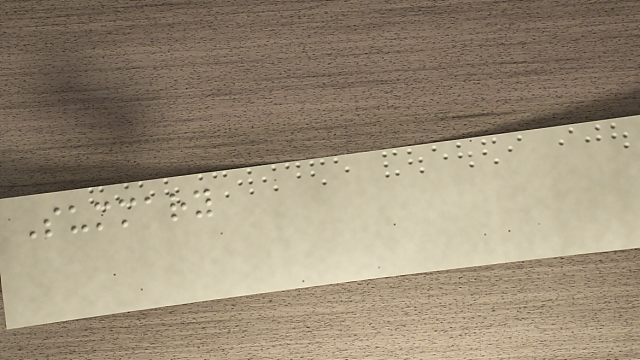Summary
